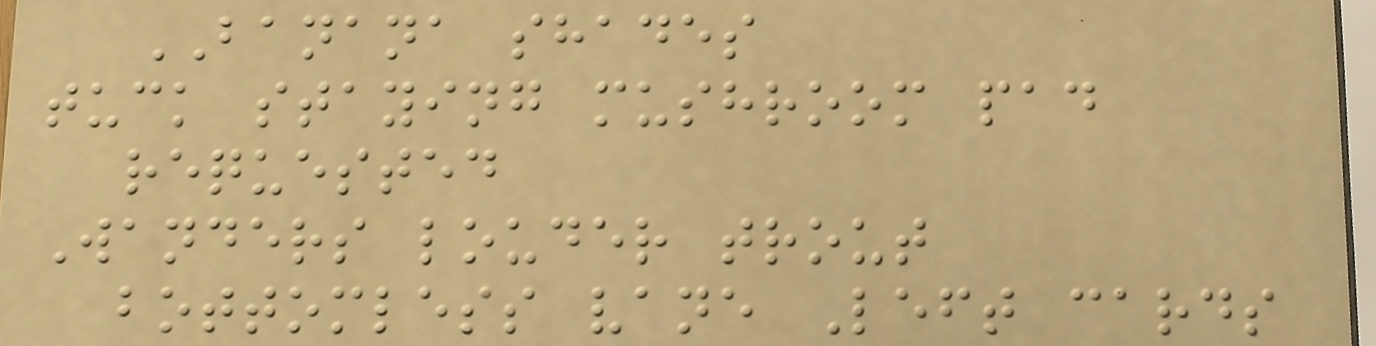BANANA shades
tuck staying mushroom pad
requested
Wanders louder trout
bottomless vane Left cards
